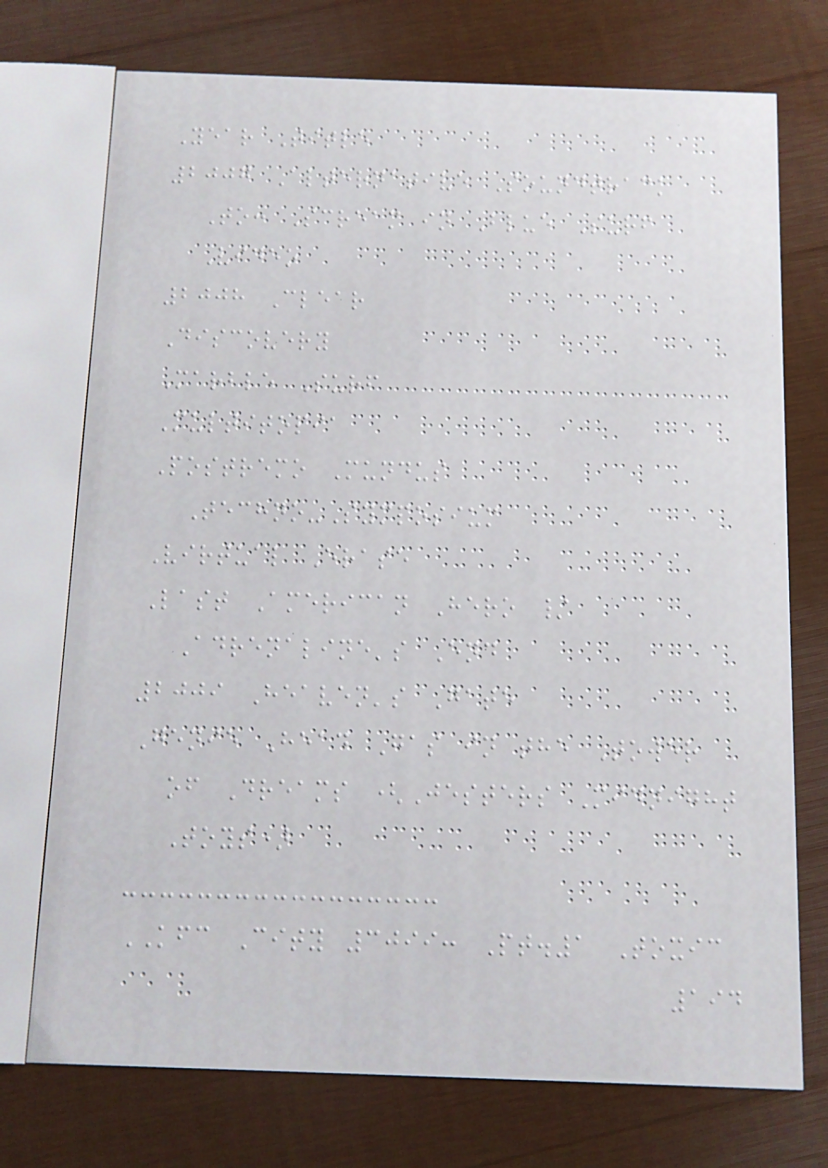Year Title
2007 Alternative Soundtrack
To: Scream in Blue Surf
Video
2008 Clear
Discovery
Marble Surf
Multitopia
Postremo Mundus
Techno-Symposium
Virtual Erase
Last American Hero /
Adrenaline's End
2009 Heaven's Gate
Genie Head Gas in the Tower
of Dreams (Jesters Midnight
Toys)
KFC City 3099: Pt.1 Toxic
194
